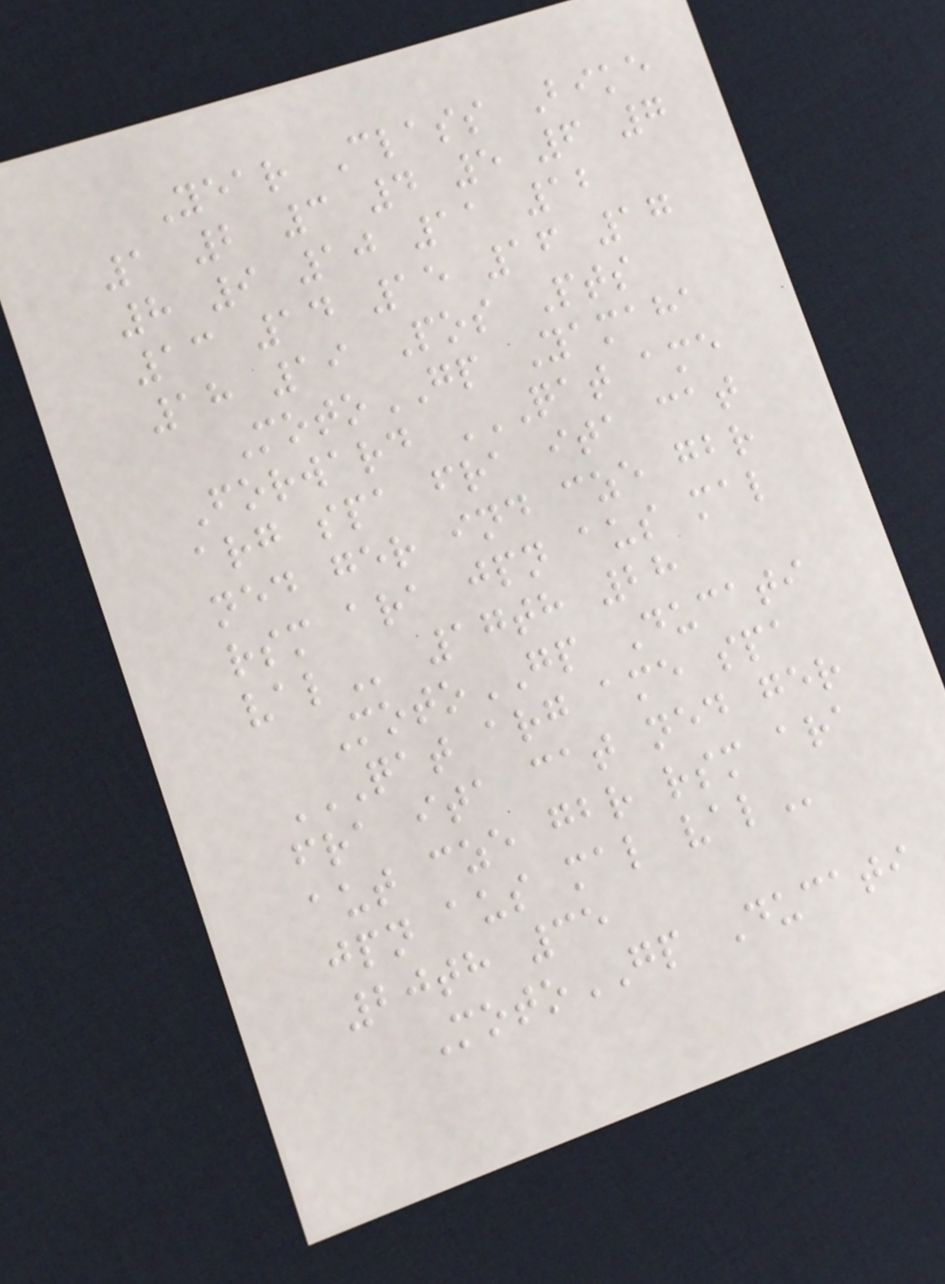Year Class Bike
1 2 3 4 5 6 7
8 9 10 11 12
13 14 15 16 17
18 19 Pos Pts
MotoGP Yamaha
Forward QAT AME
ARG SPA FRA ITA CAT
NED GER IND CZE GBR
RSM ARA JPN AUS MAL
VAL 17th 28
MotoGP Ducati
QAT ARG AME SPA
FRA ITA CAT NED GER
AUT CZE GBR RSM ARA
JPN AUS MAL VAL
20th 35
MotoGP Ducati
